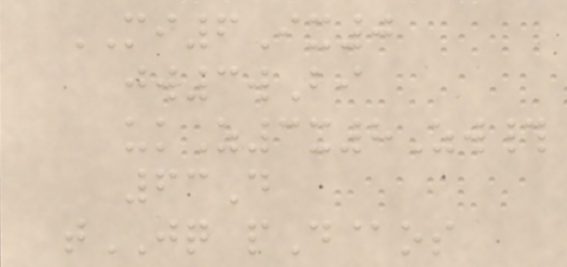MI6Ix0
jw3wBi
ukZ3x8Zw#
63D
tJQ pD@os
